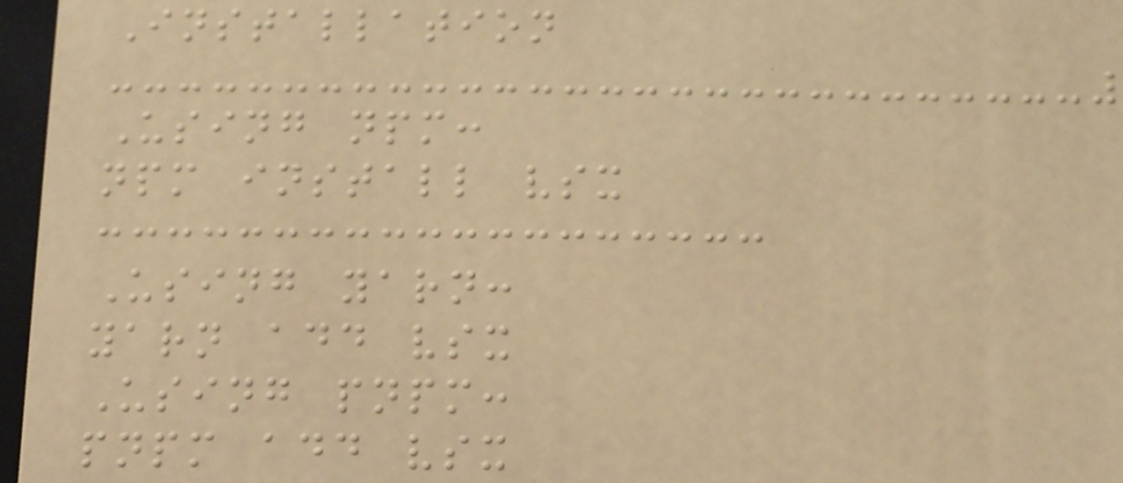Installation
Using npm:
npm install vsx
Using yarn:
yarn add vsx
Using pnpm:
pnpm add vsx
